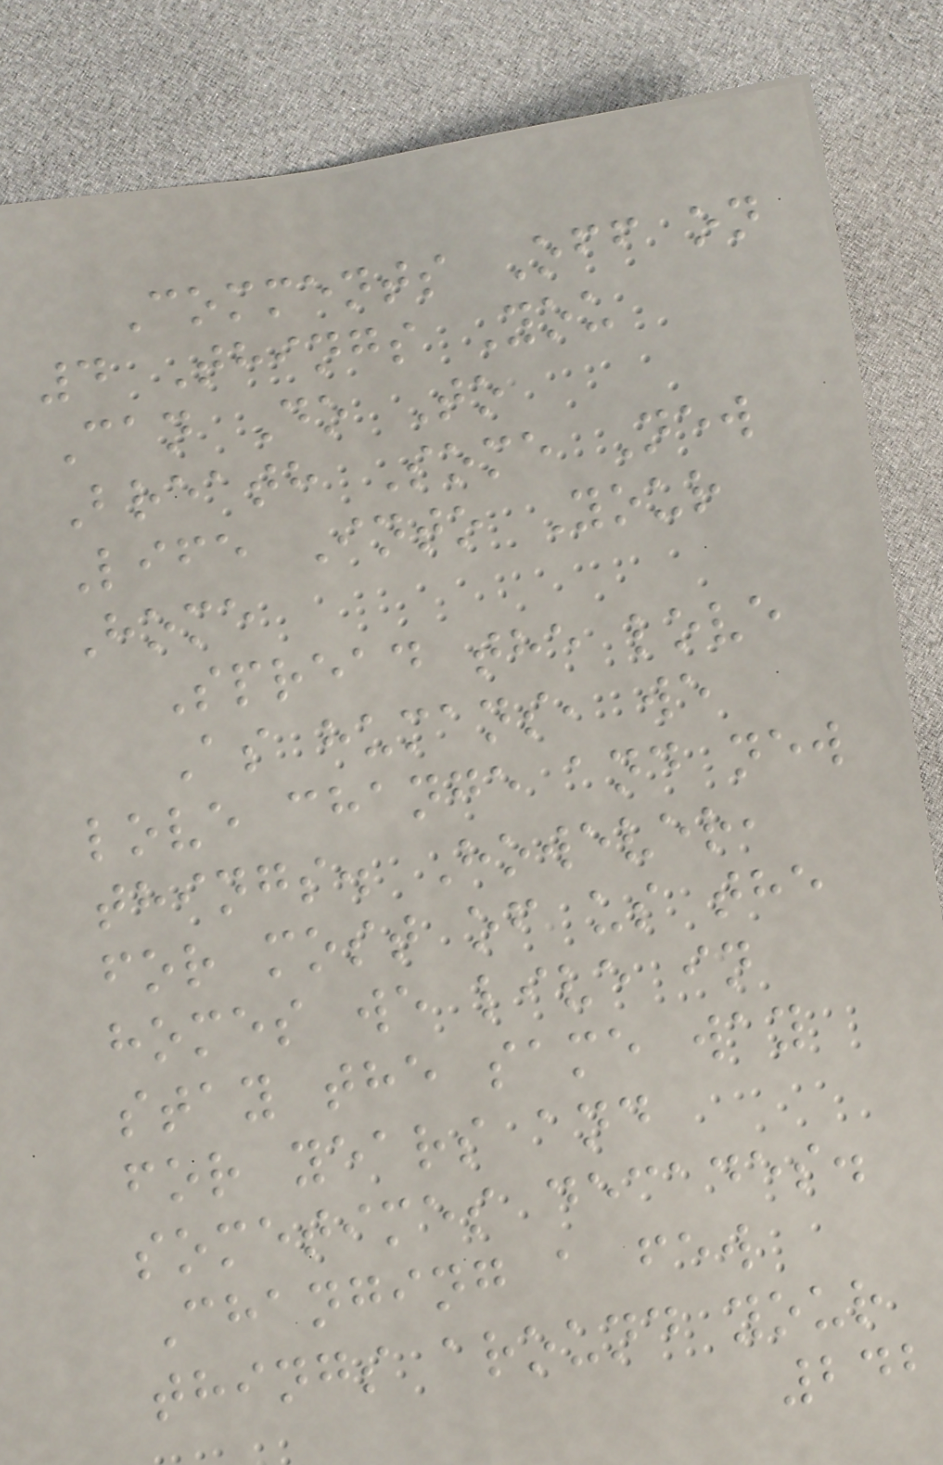Comments Off on
4 Things You
Can Do To
Breath Some New
Life Into Your
Home
Spread the love
As humans, we
love change and new
things. However,
for most of us the
homes we live in
stay the same way
for years and
sometimes decades.
Changing a few
things around your
242
